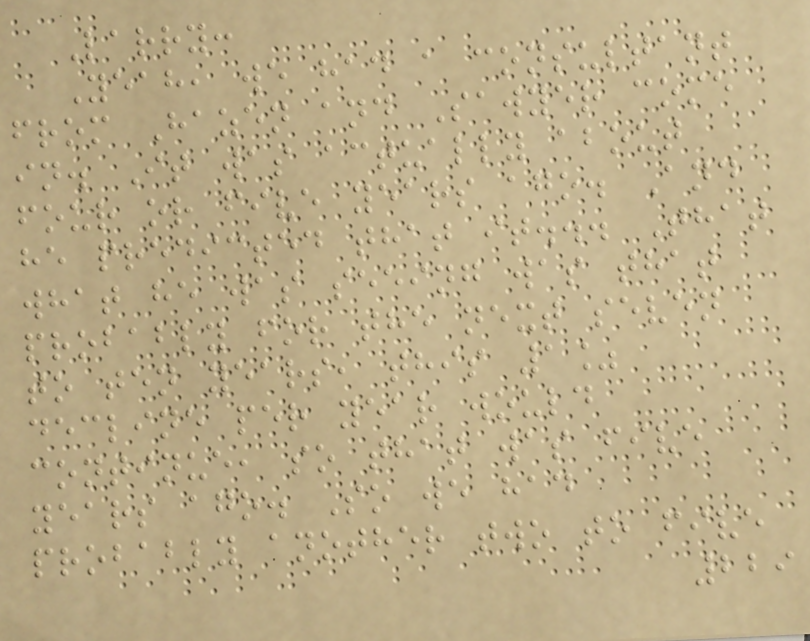Larry:
Yeah, we had a consultant
from Hazen and Sawyer come
in. It was actually about
four or five years ago. And
he predicted that it... That
what he was seeing was that
probably for the next seven
to ten years, this 1%
decline per year would
continue, so that was five
years ago. So we had
probably another two to five
229
